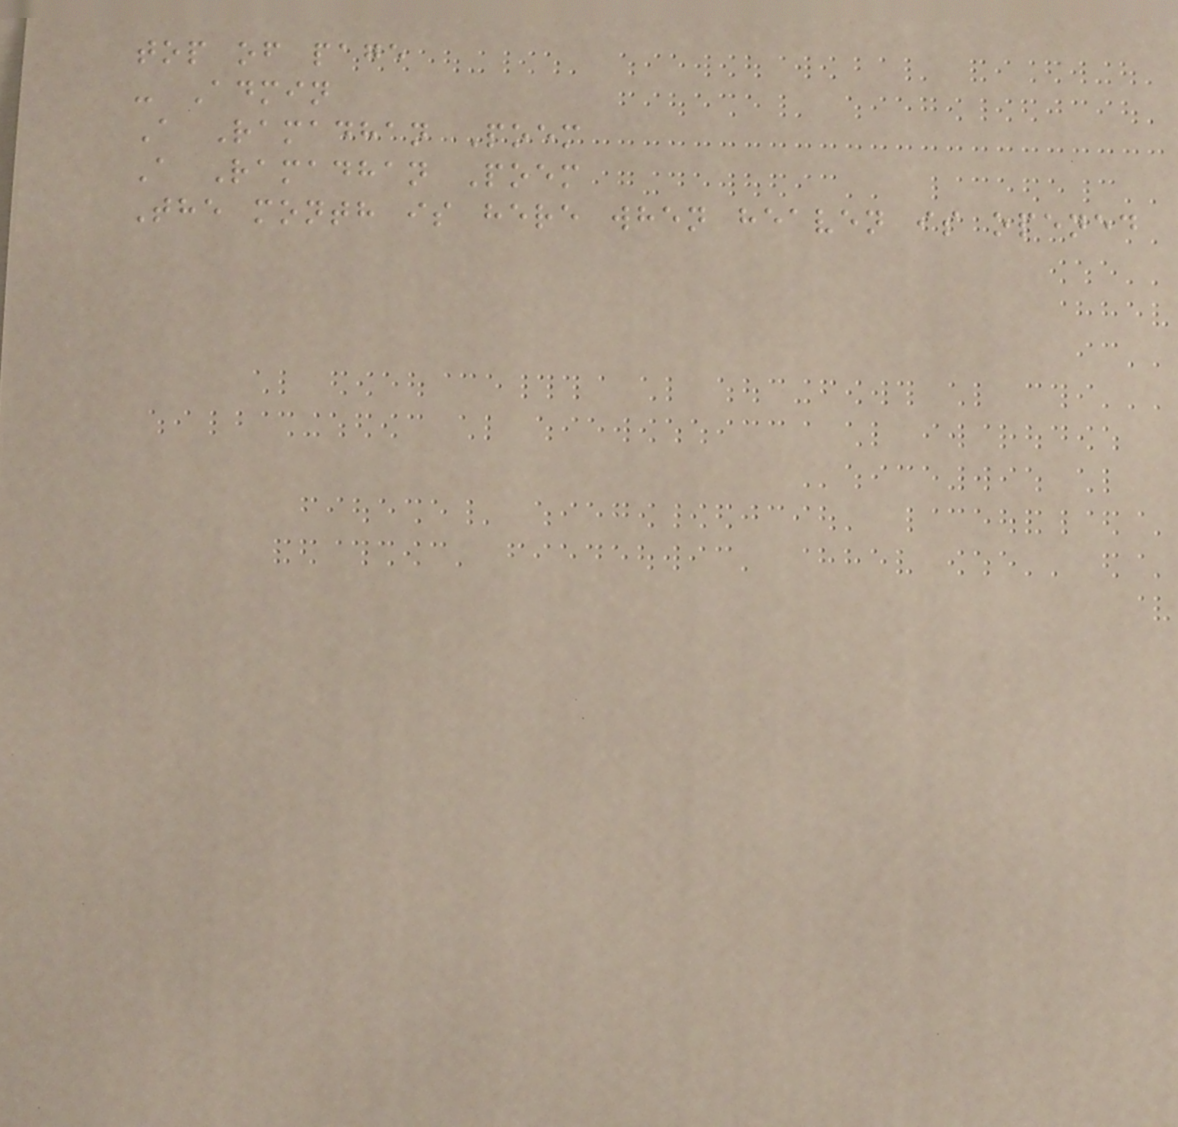top of page
- Admin
A Ramadhan Poem
A Ramadhan Poem
The month is here when heaven is opened
